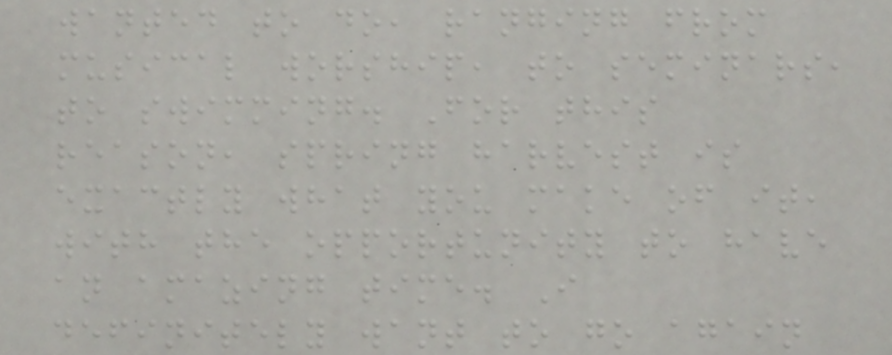wanted to do, ranging from
musical worship, to seminars,
to swimming. For this
reason, spring harvest is
exactly what you make of it,
with the opportunity to have
an amazing time. I
definitely want to go again
